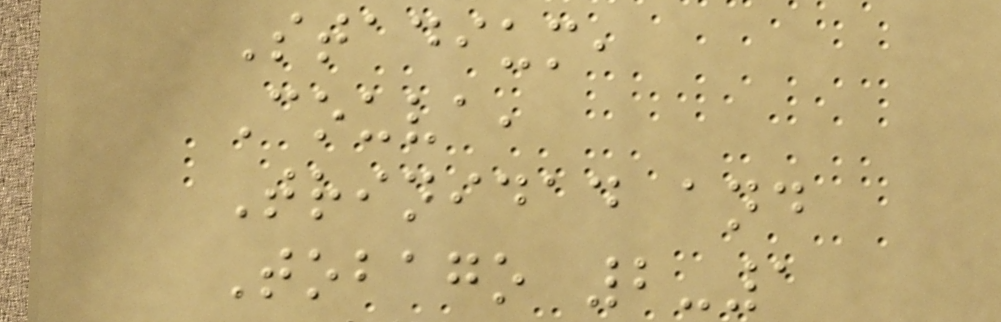Stadium,
Couva,
Trinidad and
Tobago 2-1
